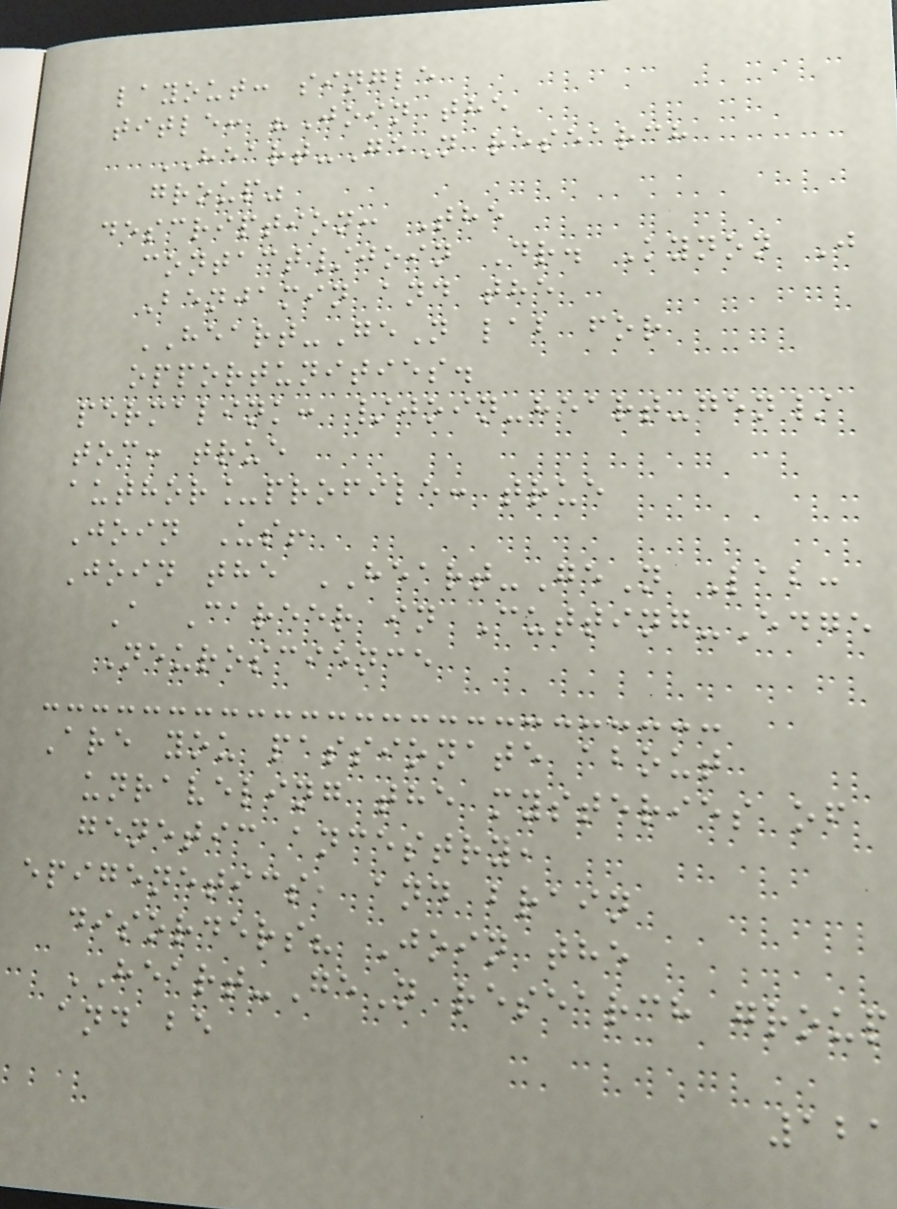layout: single
title: "Join the
HEART-GeN research
group"
description: The
contact/join Dr. Kynon J
Benjamin and the
HEART-GeN lab for
opportunities.
permalink: /join-heart-gen/
toc: true
author_profile: true
Join Us!
Join the HEART-GeN Lab:
A Career in Cutting-Edge
Neuroscience
Are you passionate about
unraveling the mysteries of
genetic ancestry,
epigenetics, and brain
disorders? Join the
HEART-GeN research group
and be
121
